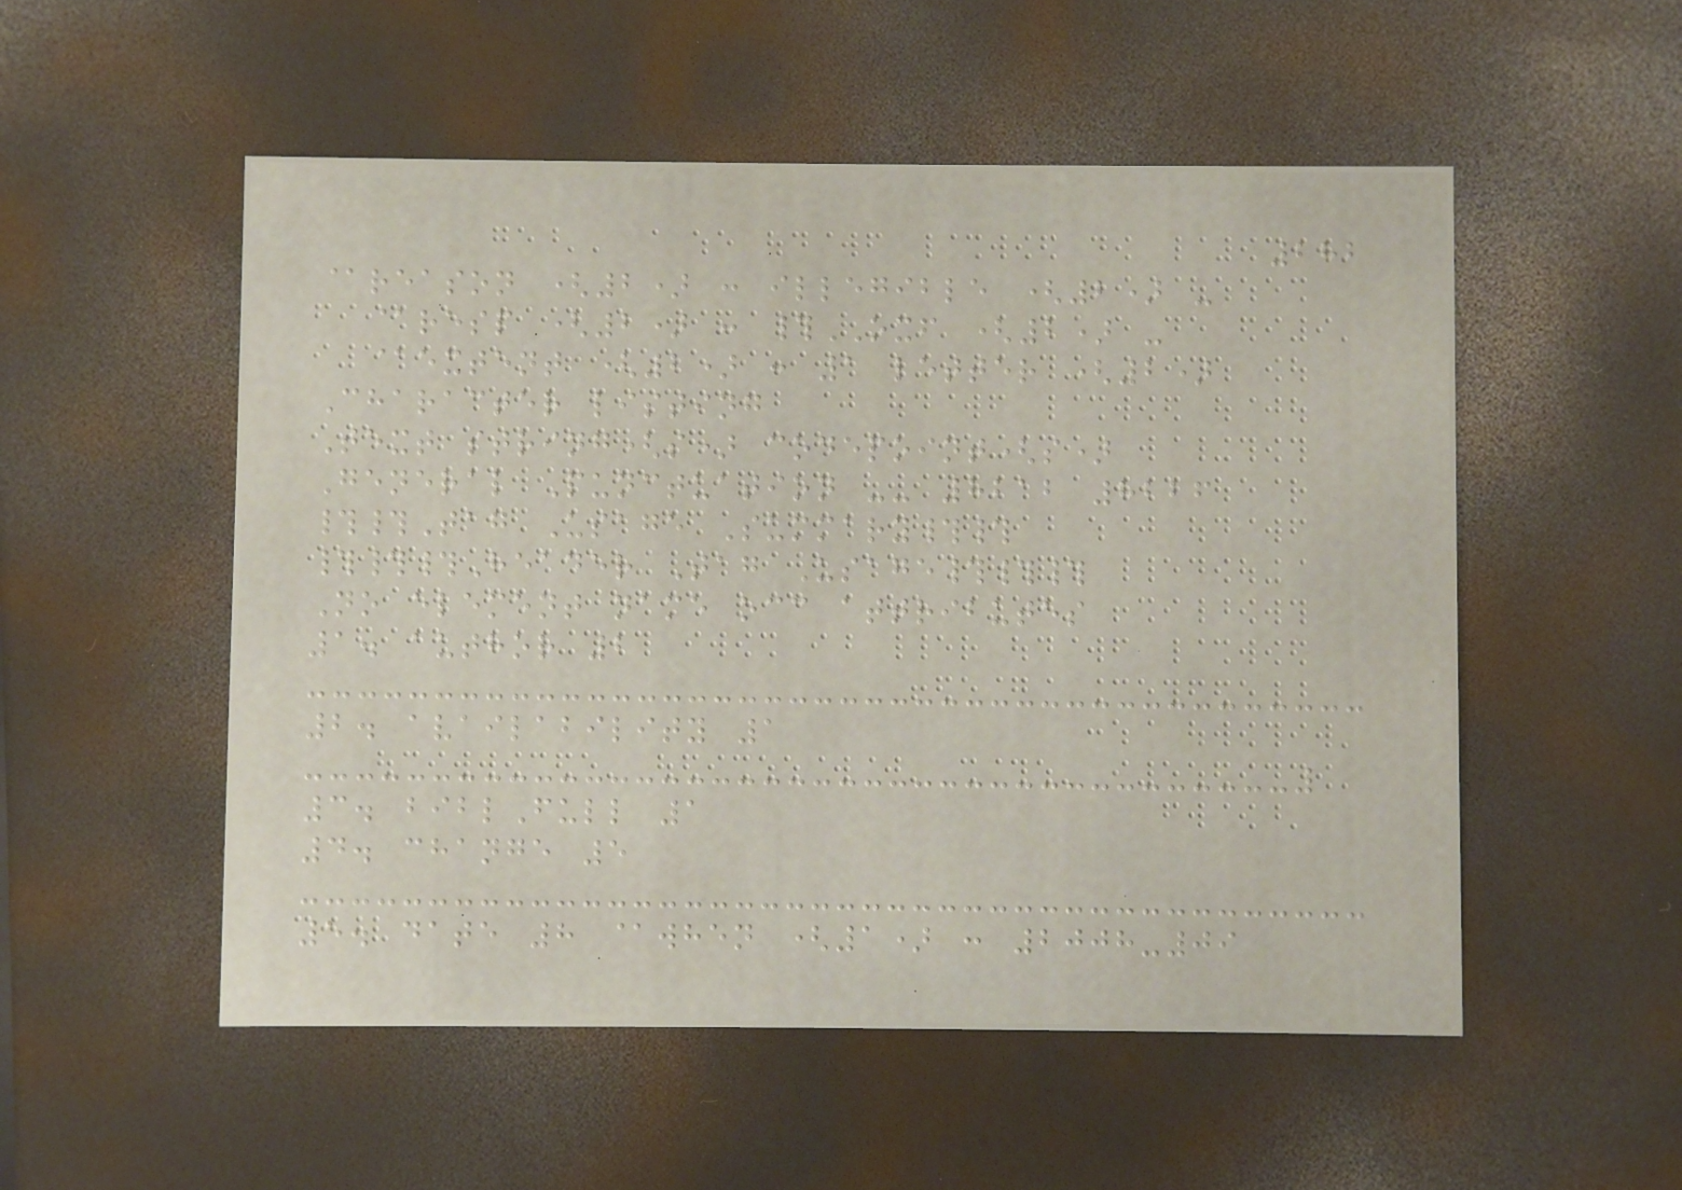282
@reason (2) : illegible (2) -
@resp (2) : #OXF (2) -
@extent (2) : 1 letter (2)
Character listing
Text string(s) codepoint(s)
General Punctuation -- 8212 8226
##Tag Usage Summary##
###Header Tag Usage###
No element name occ attributes
1. author 2
2. availability 1
3. biblFull 1
4. change 5
5. date 8 @when (1) : 2008-09
